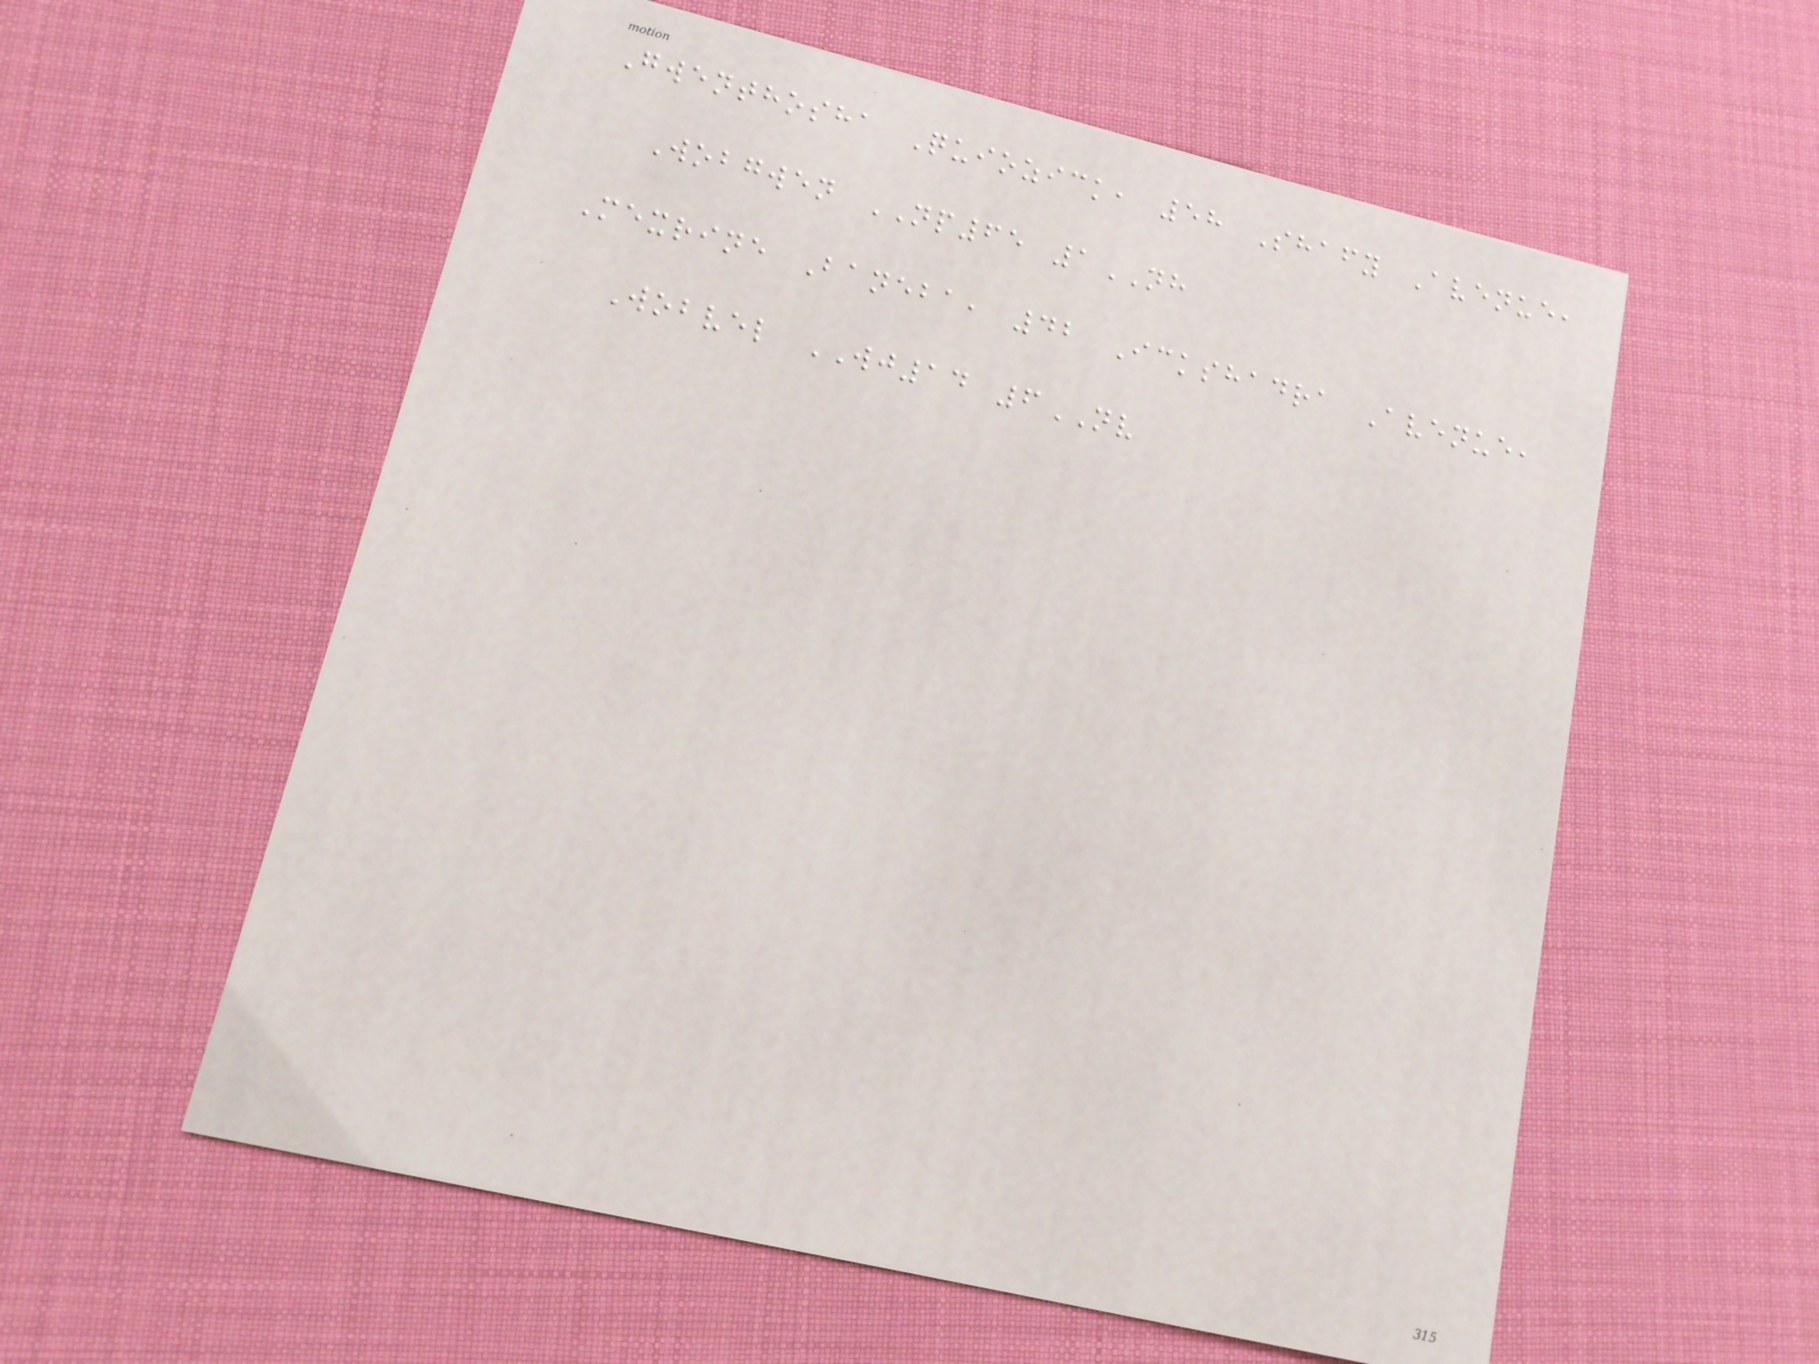Gwenthosha Quiozick, 58 Shafy Avenue,
Wobgwen NP65 1NH
Mexrine Baneba, 42 Ickshadra Avenue,
Wobvel WJ14 6NV
